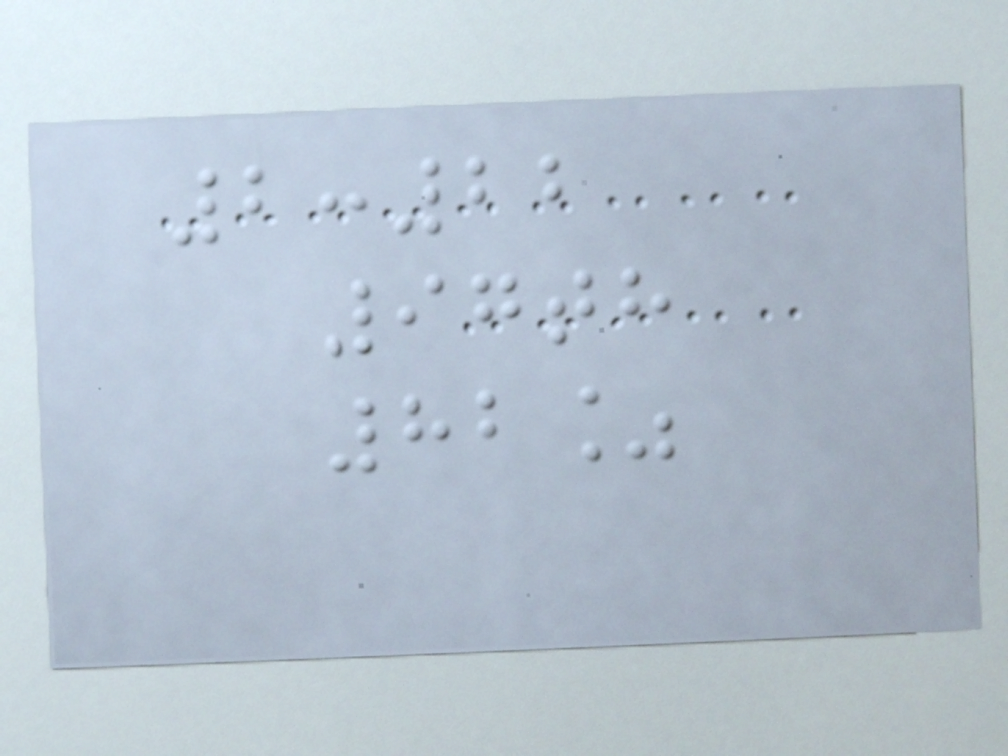2:22
97th
82%
